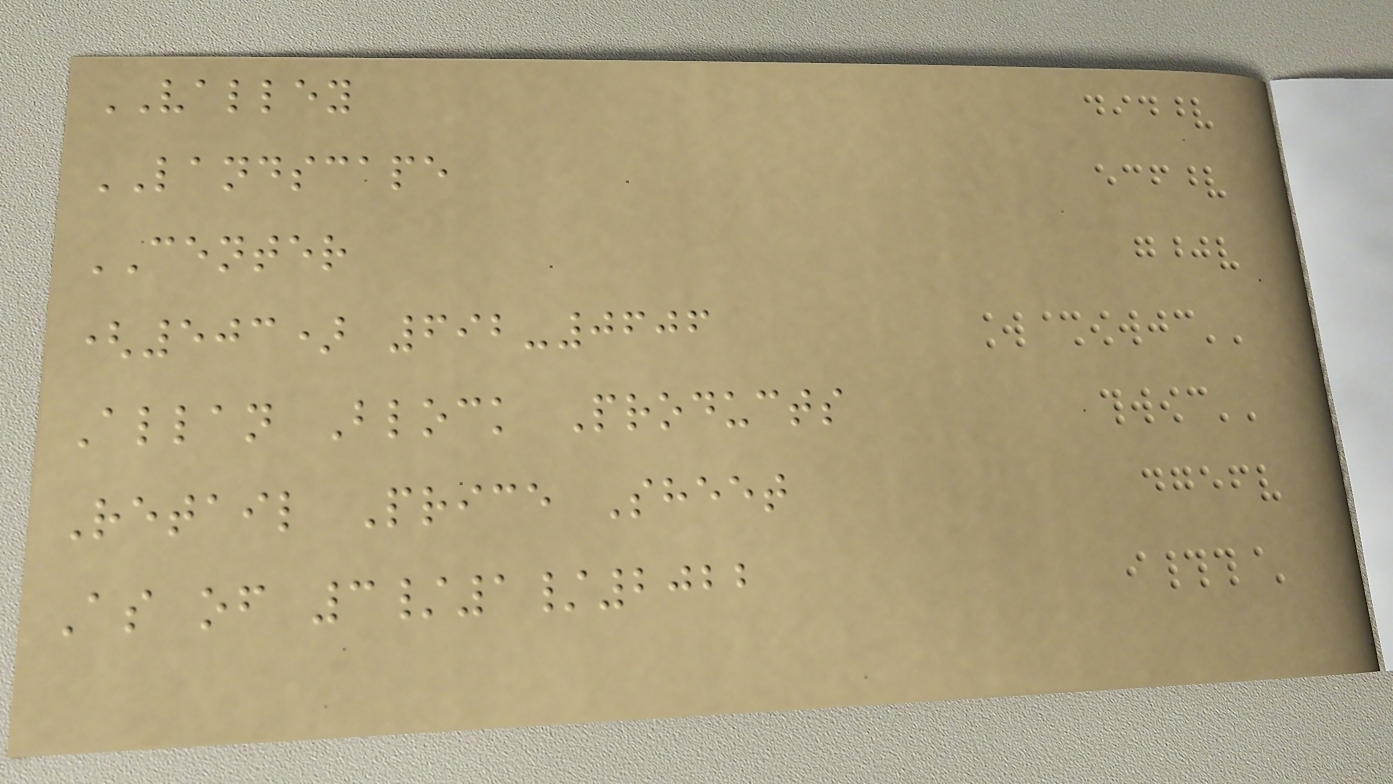VALLEY
LANDSCAPE
CENTER
(503) 692-0606
Allan Block Products
Retail Price Sheet
As of 3/1/2022
